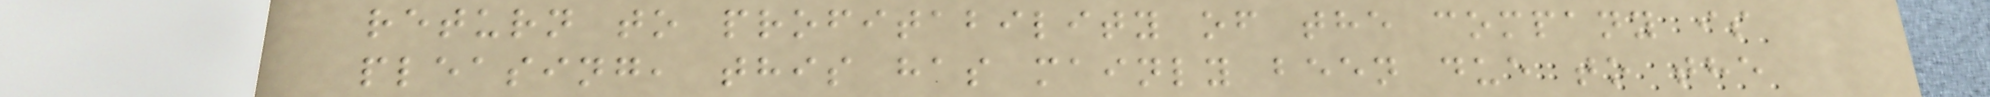return to profitability of the company is
pleasing, this has mainly been due to the
